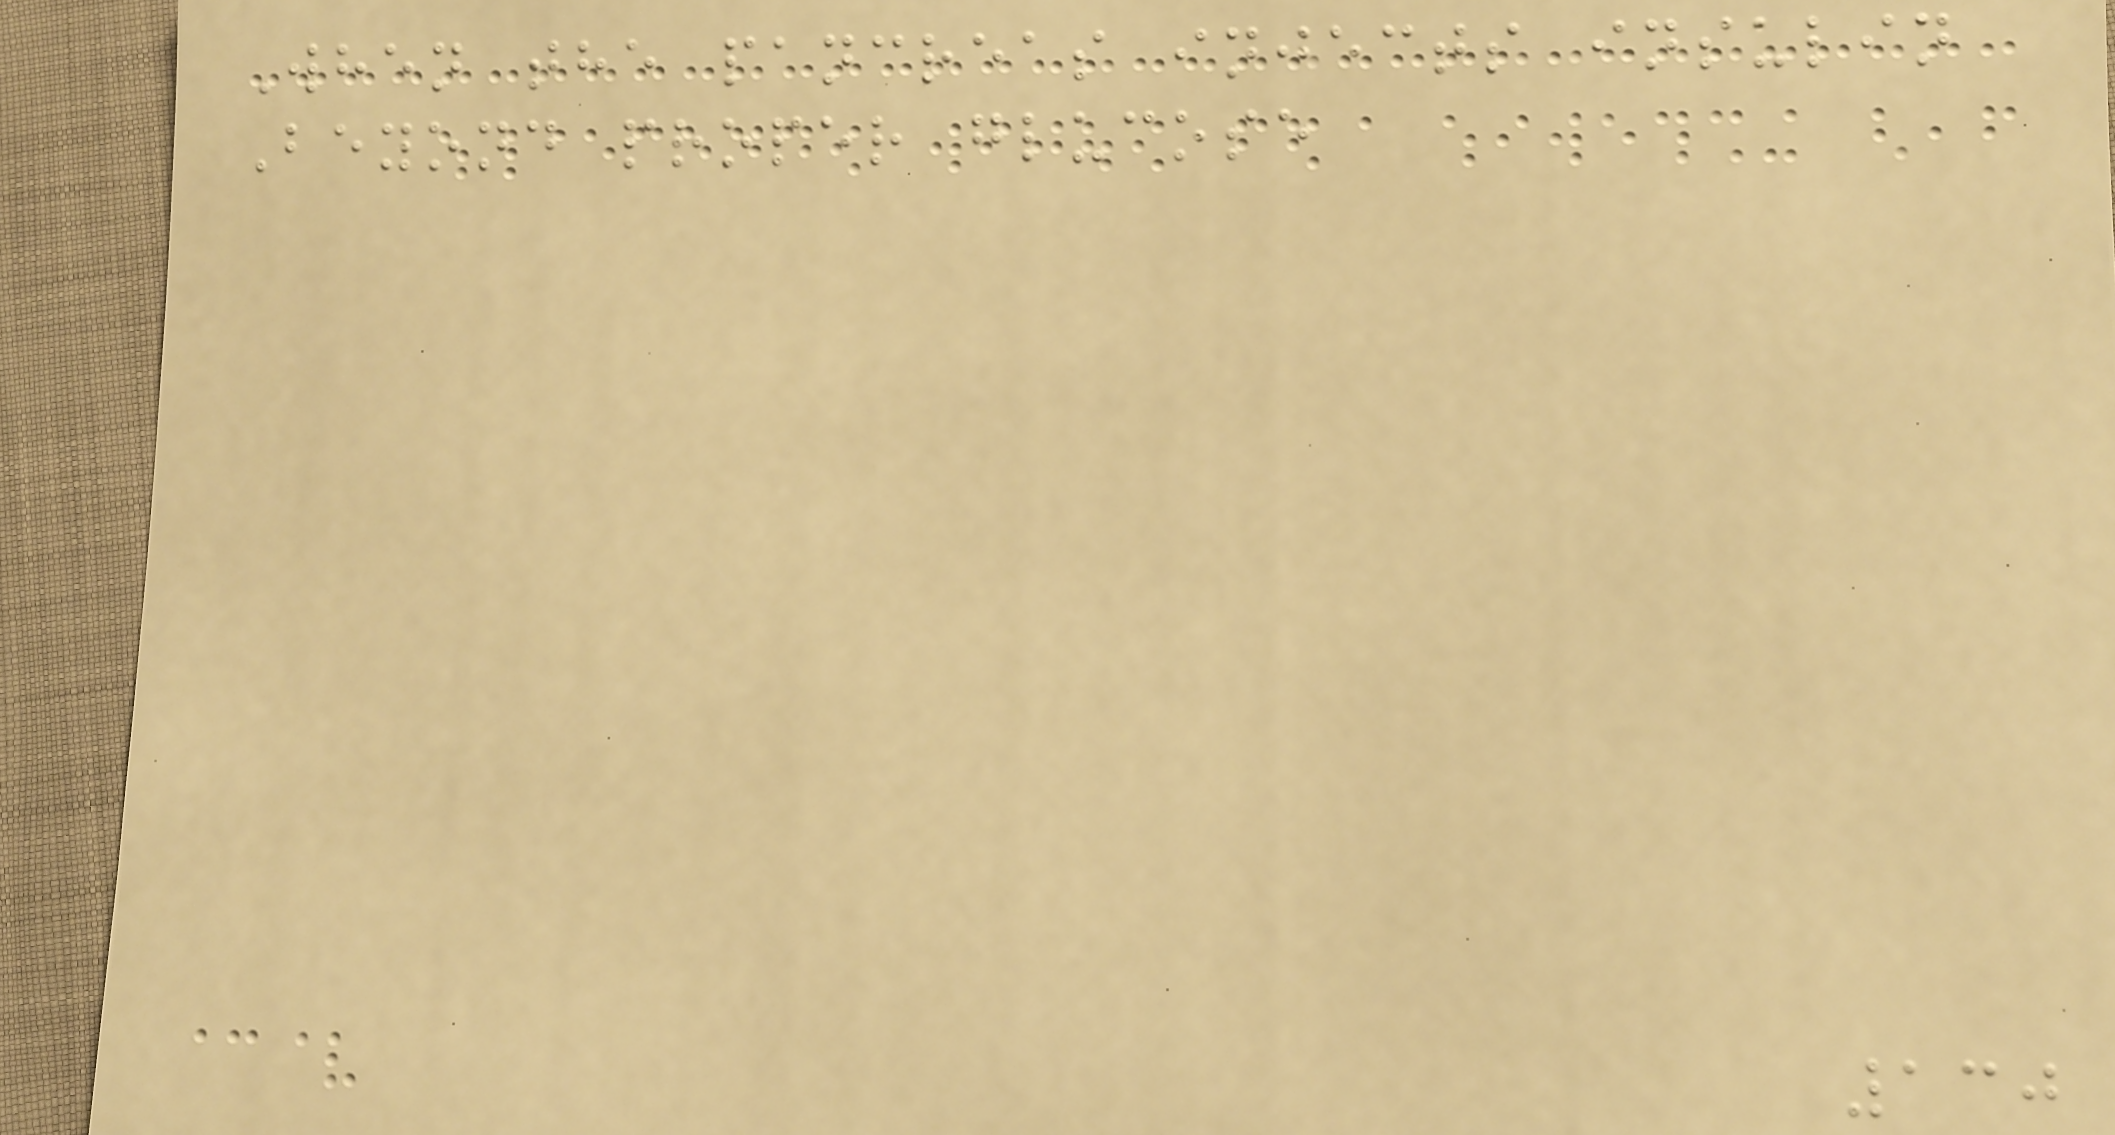When the pancreas injects insulin
Beyond proper glucose
130
